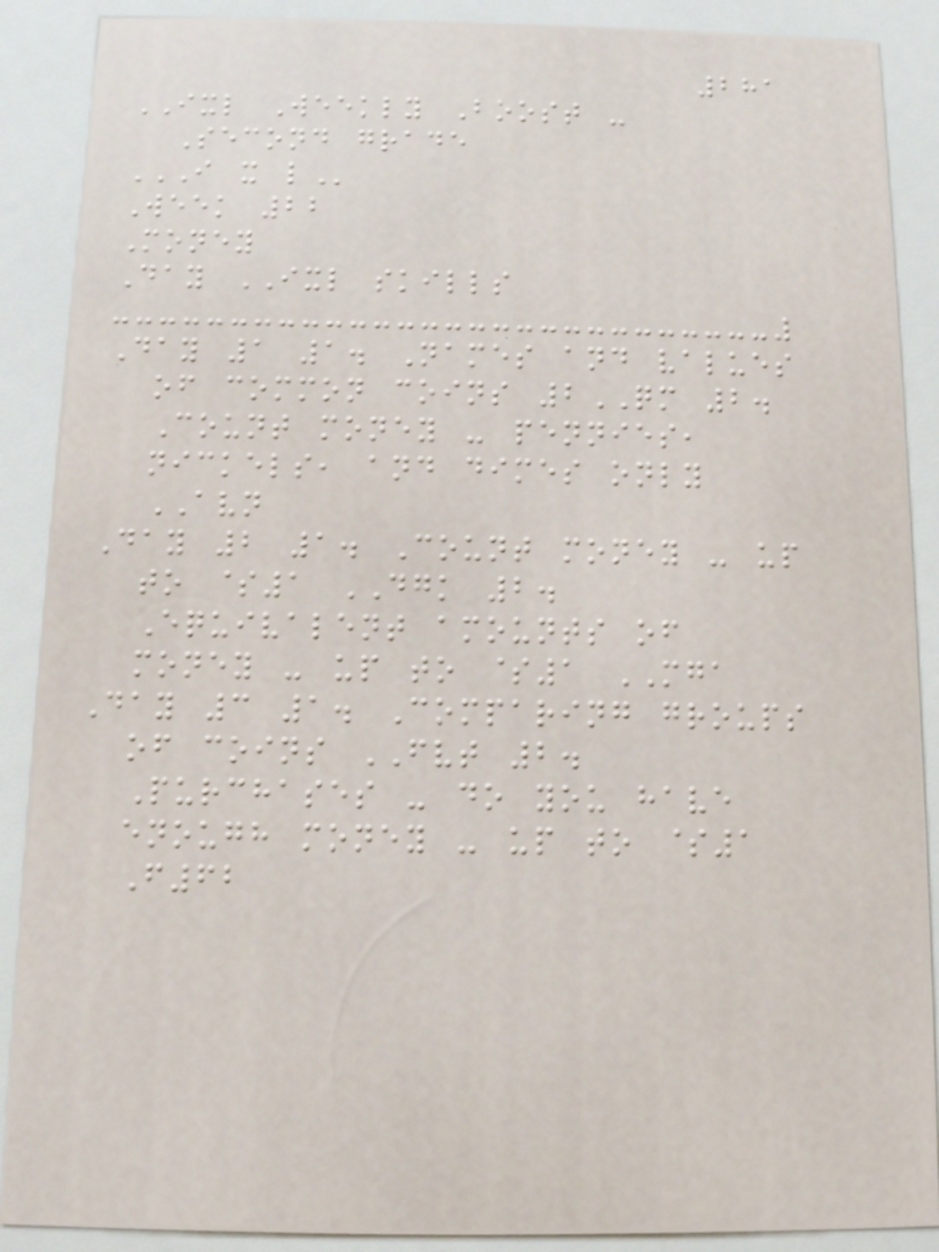281
IXL Weekly Boost -
Second grade
I X L
Week 22
Money
Day IXL skills
Day 1 1. Names and values
of common coins 2QM 2.
Count money - pennies,
nickels, and dimes only
AVN
Day 2 1. Count money - up
to $1 DGK 2.
Equivalent amounts of
money - up to $1 MGA
Day 3 1. Comparing groups
of coins FVT 2.
Purchases - do you have
enough money - up to $1
F62
